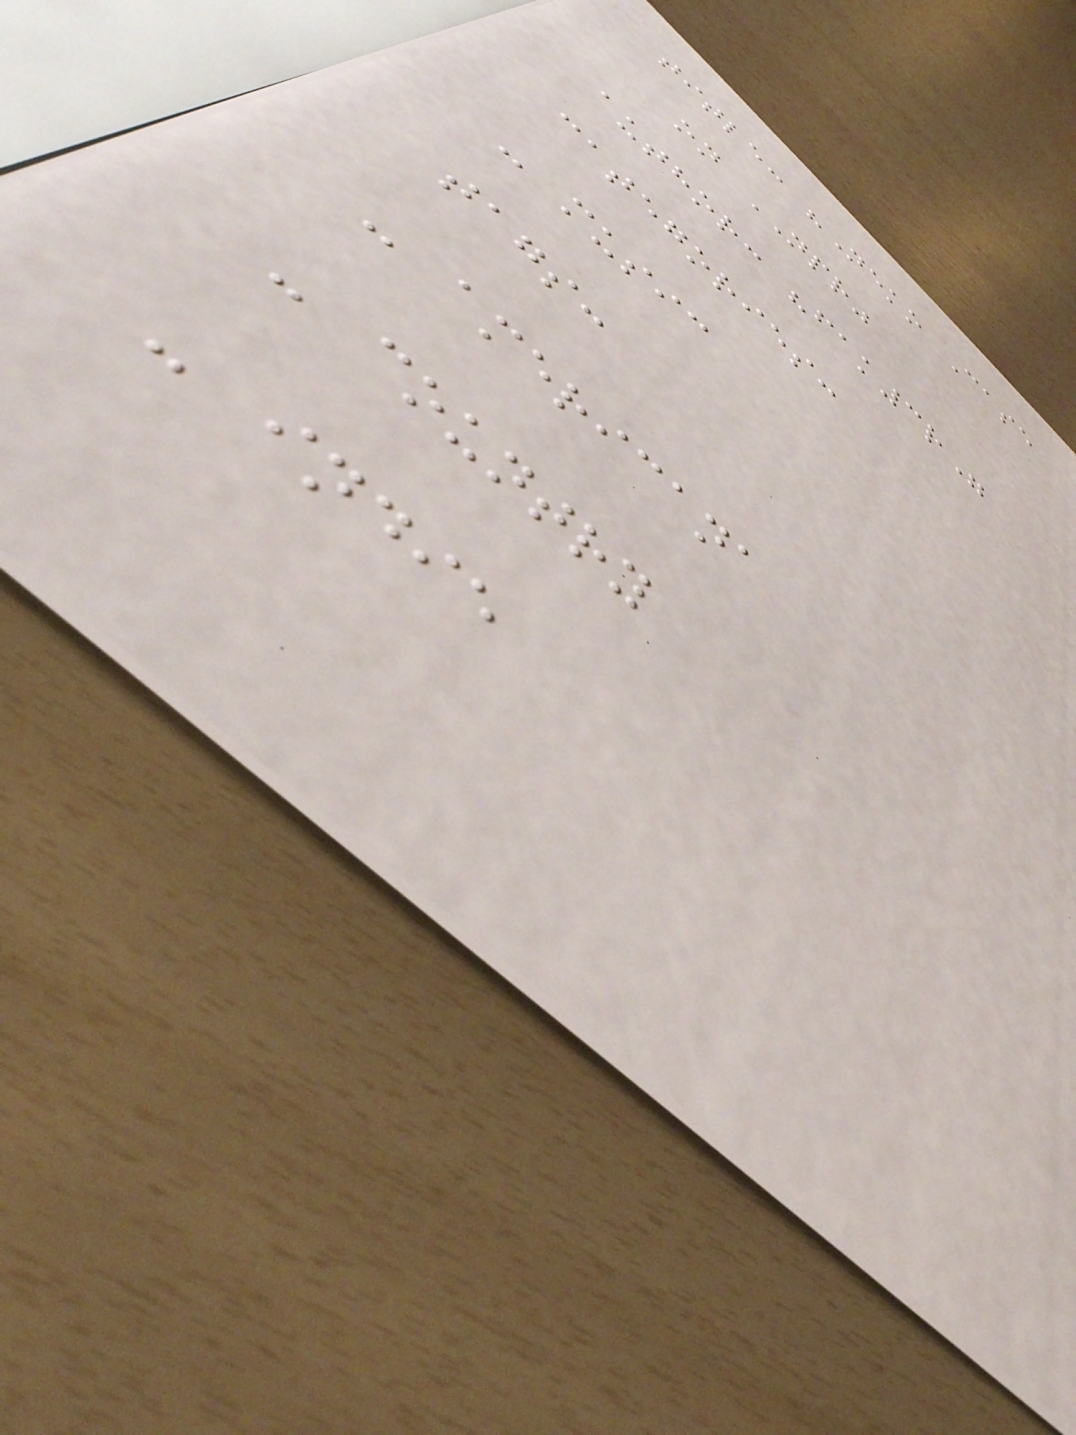title: "Neko Case
on NPR"
author: "fak3r"
categories:
- music
tags:
- americana
- country
- indie
